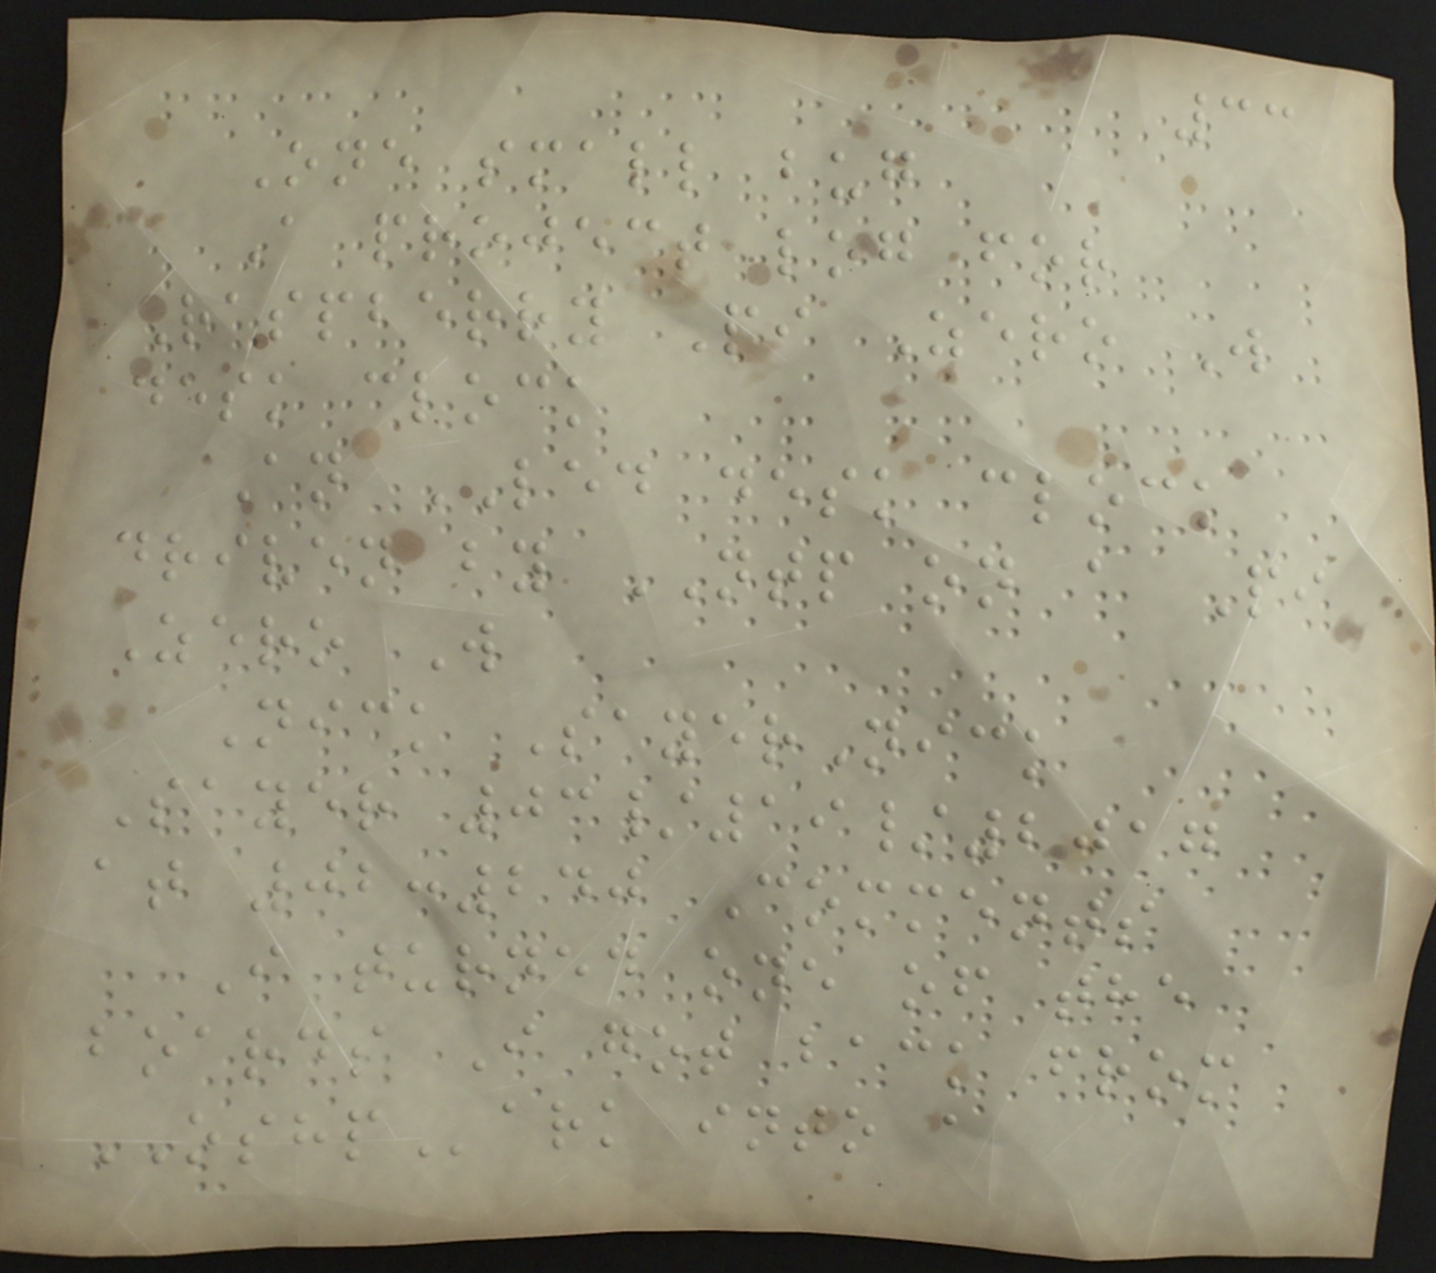33
One small bug
A project log for
Raspberry Pi Zero W
desk clock
An LED desk clock
driven by NTP on a Pi
Zero W
Nick SayerNick
Sayer 03/19/2017
at 02:240 Comments
I turned one of the
boards I got back from
OSHPark into a
